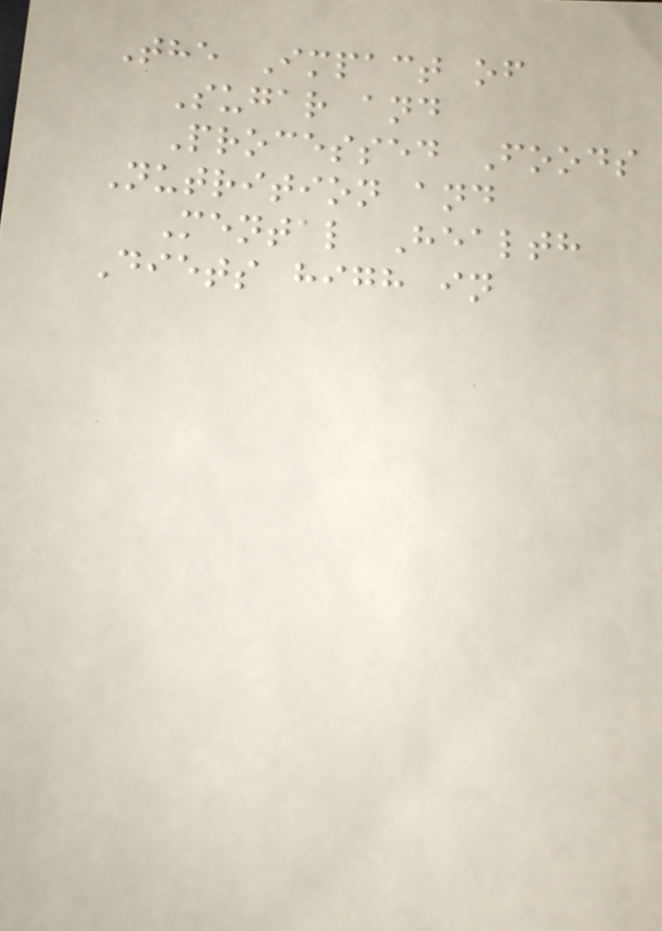The Impact of
Sugar and
Processed Foods
Nutrition and
Mental Health
Diets high in
